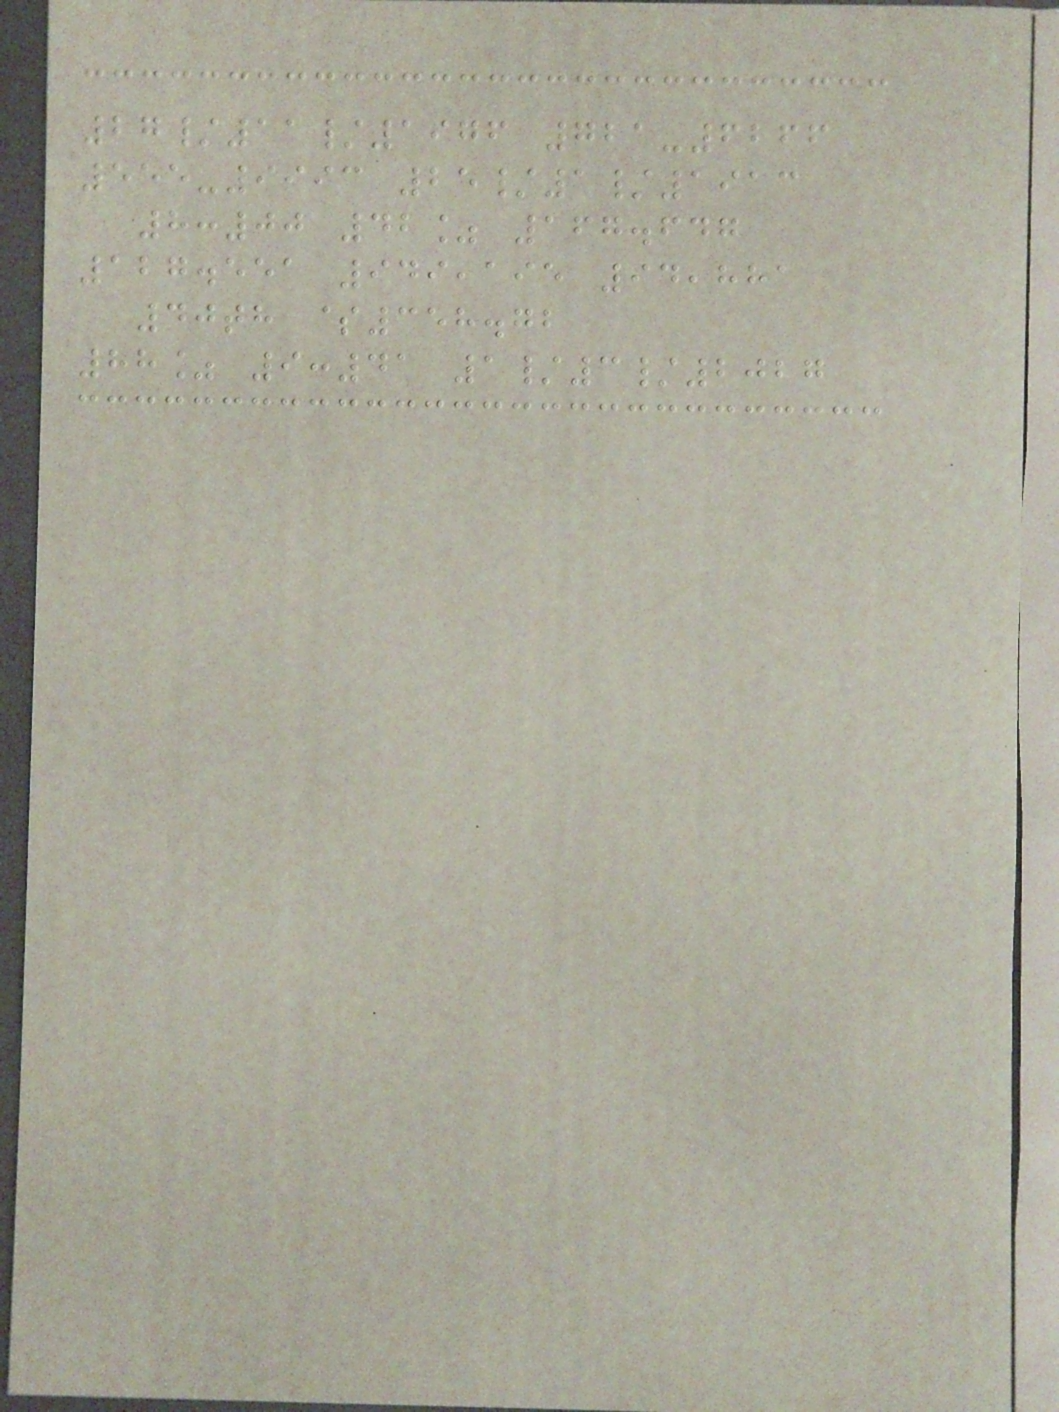27/11/1976 721-6266
555-9993 25/1/1913
8:00 42% 167.647
127.551 949,195 94,881
40th $358.72
88% 9:41 1/3/2027
